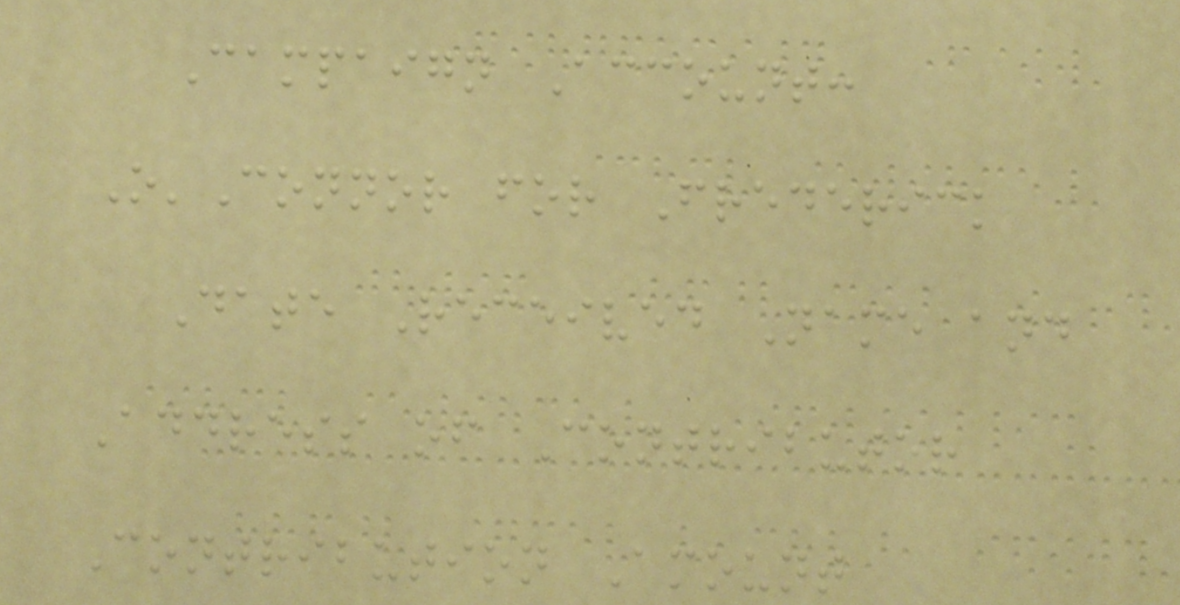Campaign Account:
O'Connor for Frederick
Date Received Name and
Address of Contributor
Contribution Amount
